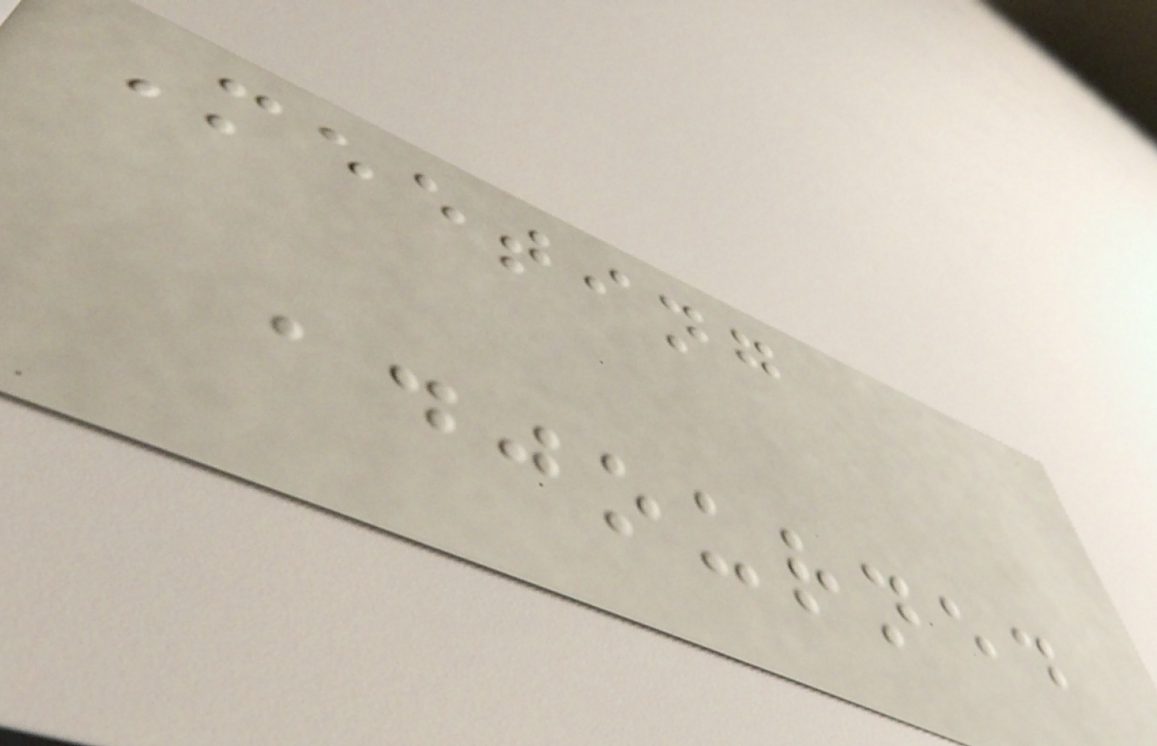Meeting
adjourned
